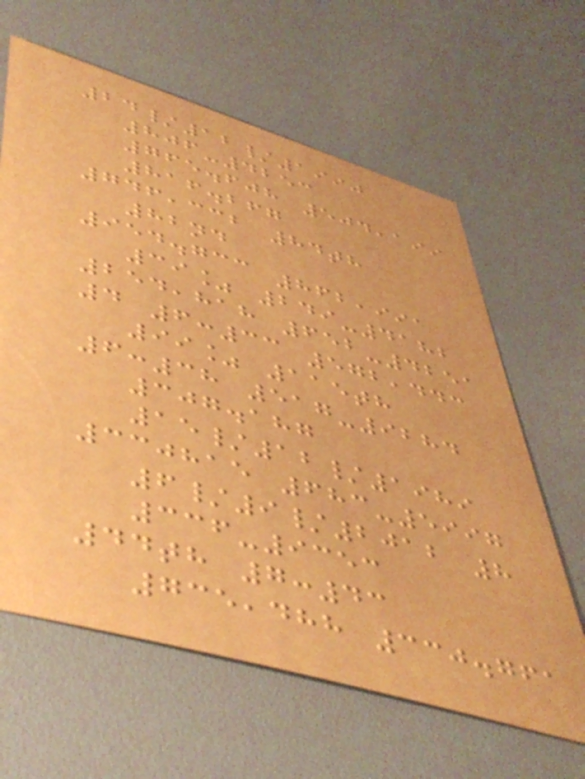24/12/1990
806-4253
765.608 504,199
816.267
746,332 84th
82nd
954.733 862,991
39% 249-4182
254,818 652-4251
4 6:33 572,443
99% 115th
6:38 517-9284
307.187
15/12/1989
330815 683-5997
6/9/2012 8
336-9353
44th 7:43
735,488 330.761
